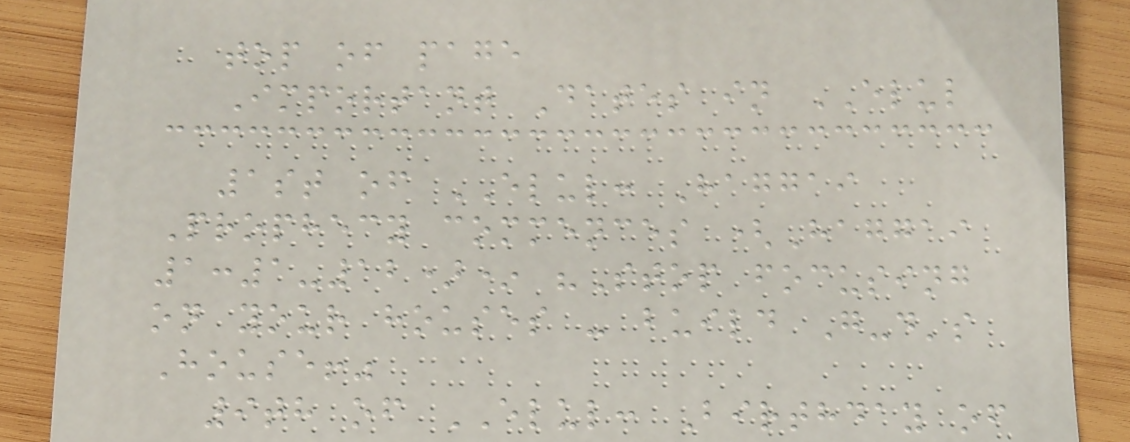top of page
Important Dates in ELUL
1st of ELUL: Haggai
Prophecy commences (Haggai
1:1-12)* "Stop focusing
on your houses - build G-d's
House!"
9th of ELUL: Birthday of
